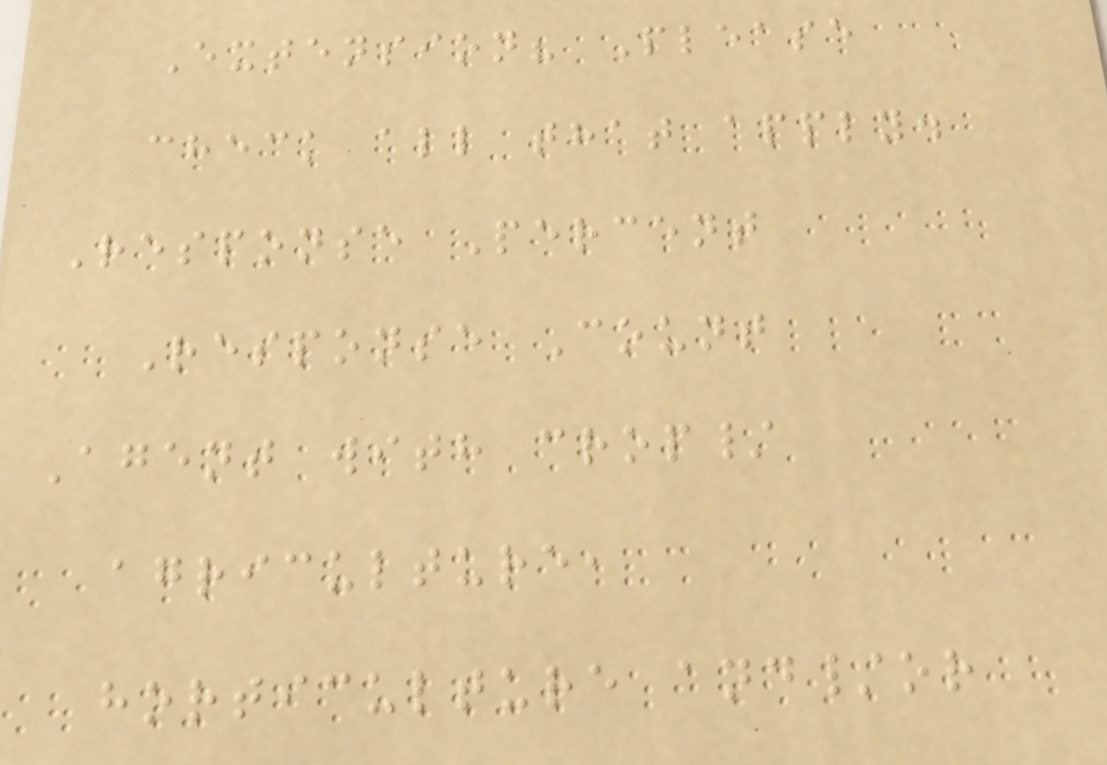Extension? Please
check all that apply.
Response Percent
Response Count
Agent with crop/
agriculture,
horticulture and/or
